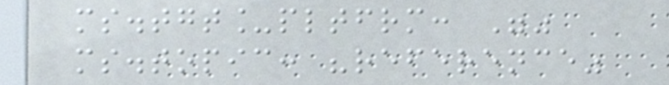ms.tgt_pltfrm: ""
ms.topic: "reference"
